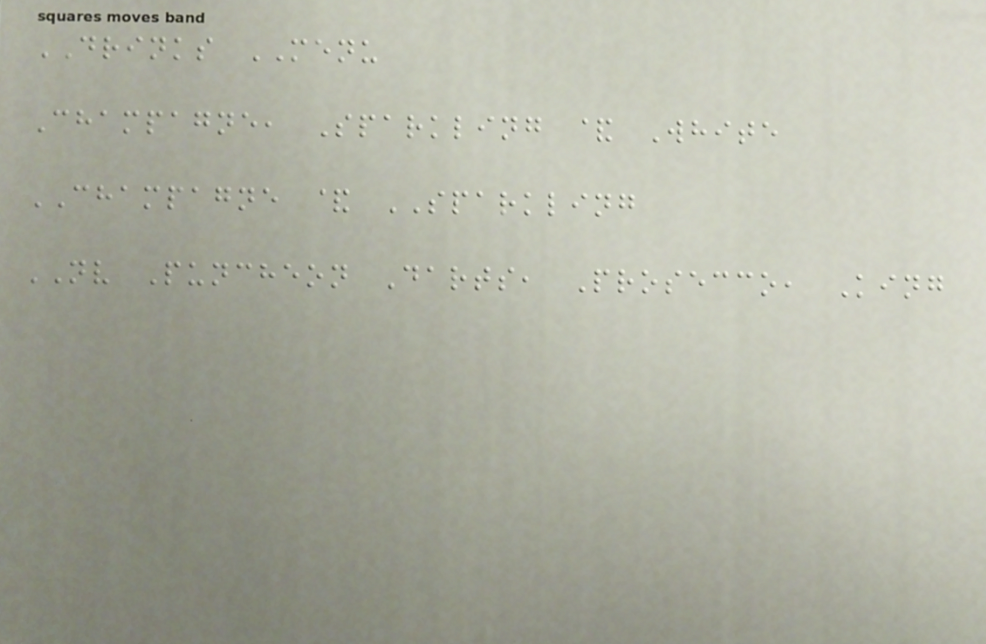DRINKS MENU
Champagne, Sparkling & White
CHAMPAGNE & SPARKLING
NV Puncheon Darts, Prosecco, King
